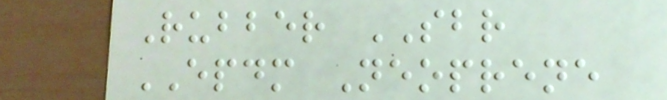Rubber SBR
EPDM Neoprene
